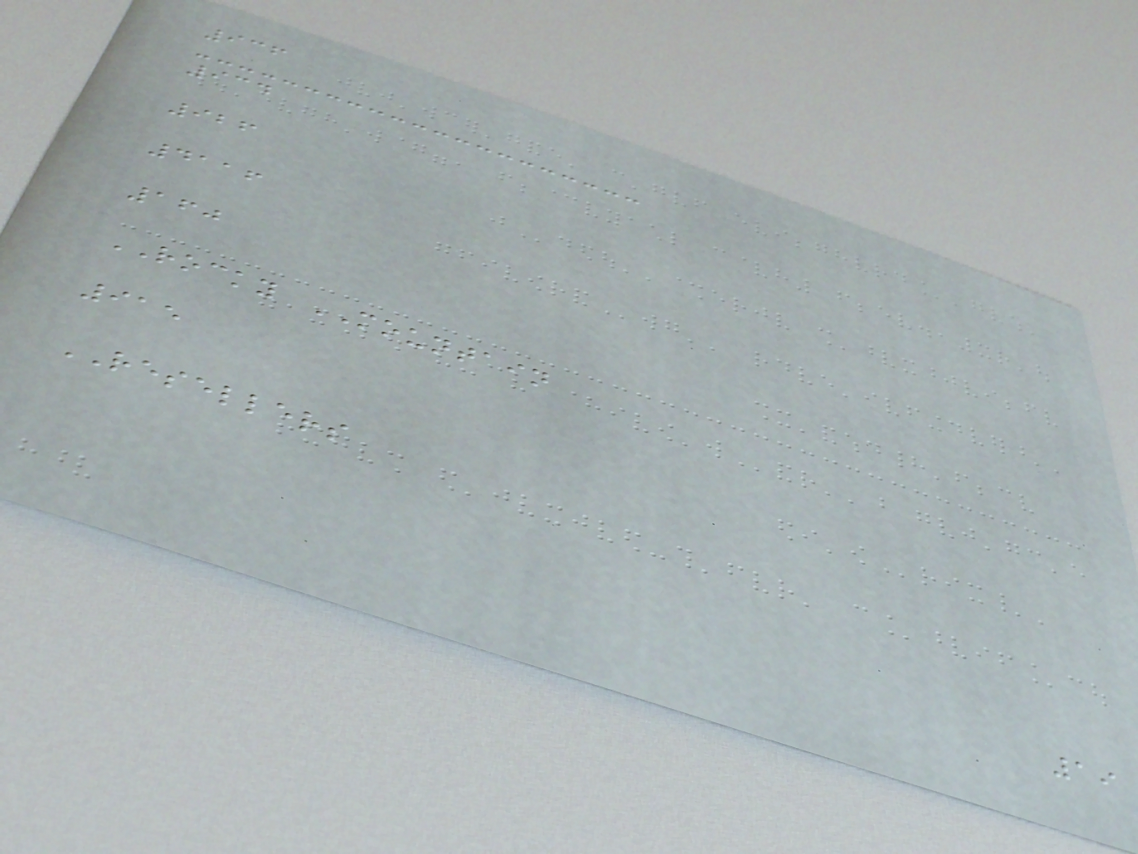936
934
926
4116
160
ROCKY MOUNTAIN
915
RESELLERS
19
